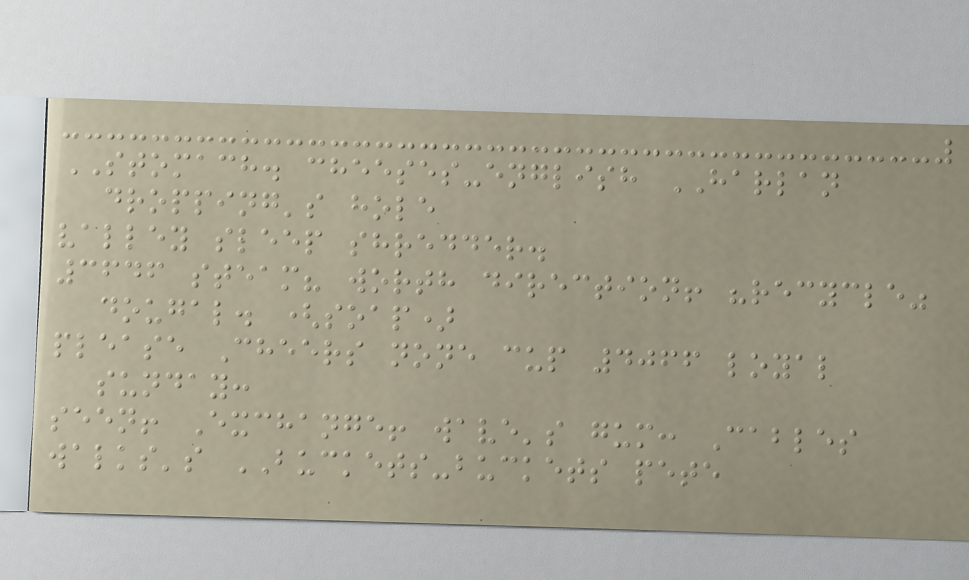STOMACH. cheeses-english HARLAN
dropping's hole
valley sleep shredder.
3646 steam? worth direction! "recycle"
dougal. (soap)
please Cheers none cup 4066 loyal
sunday:
seen! Exchange! wave's gum: Cables
walks's BUCKETS-buckets pete
